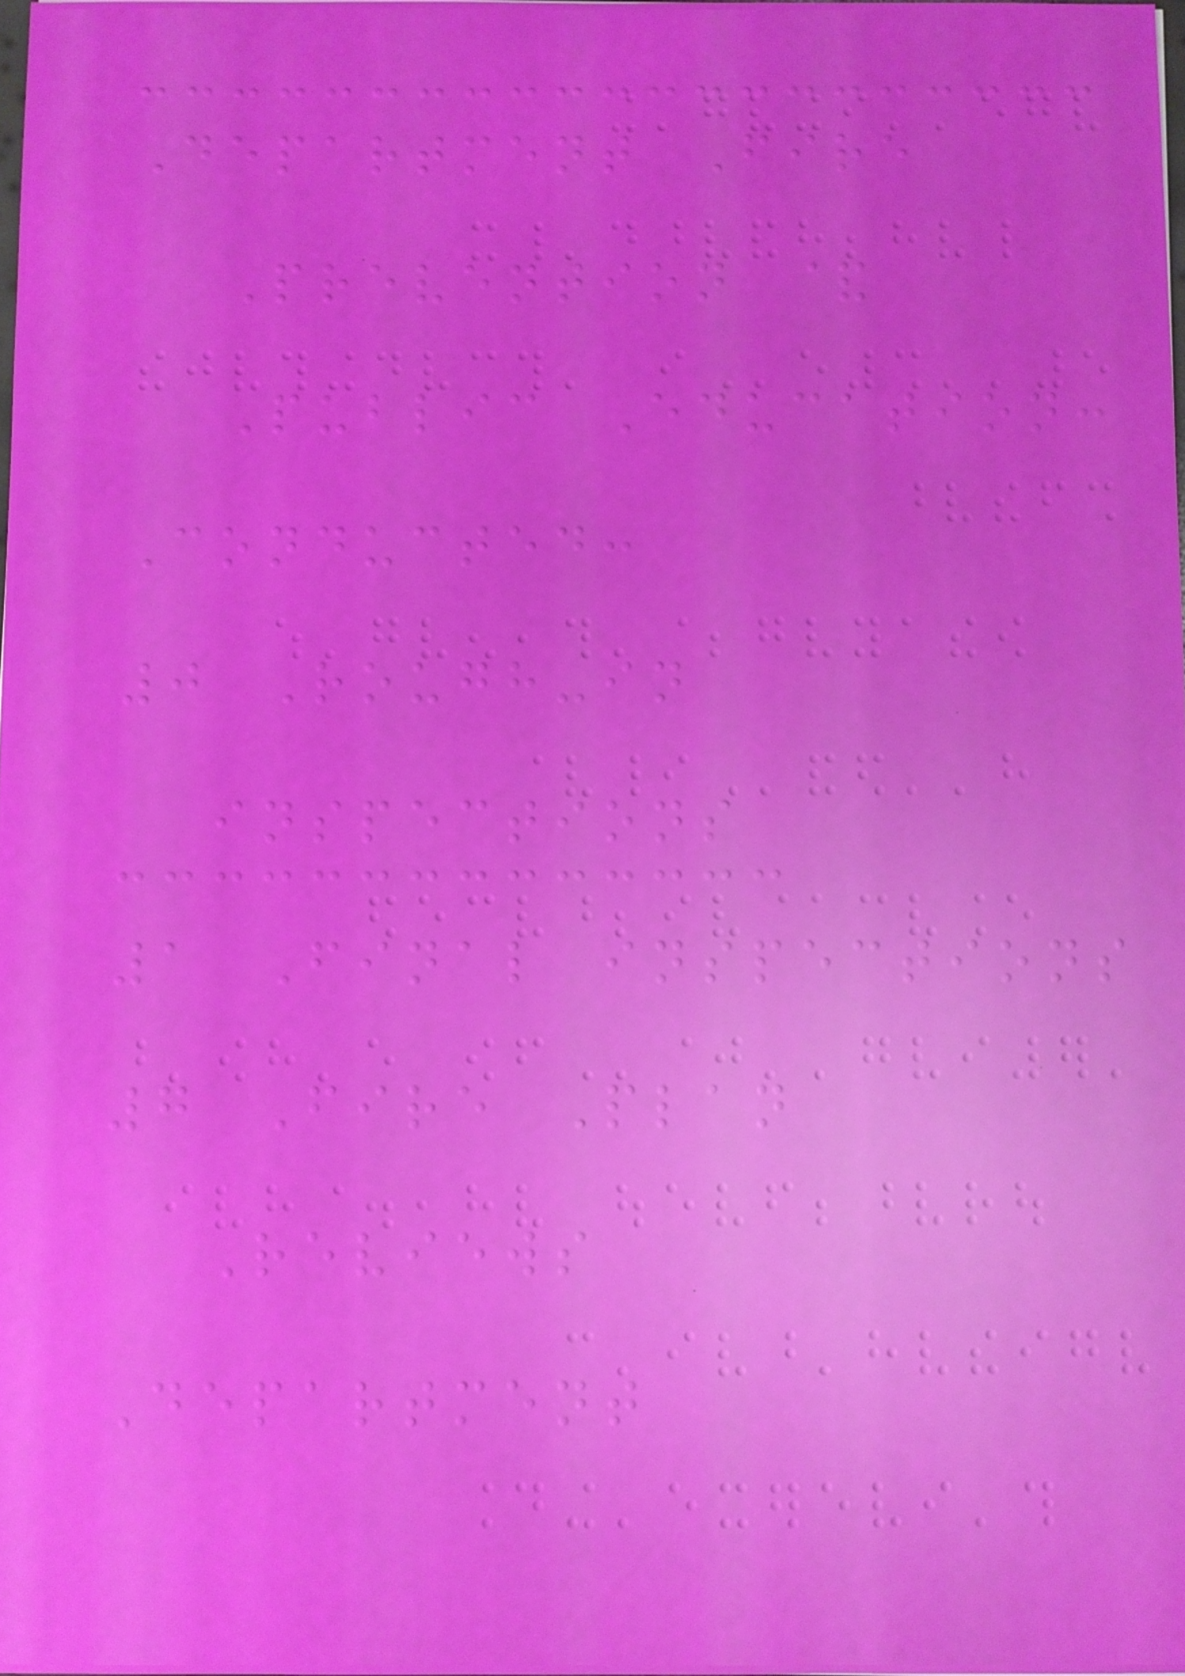Department Fire
Prevention &
Public Education:
Conducted:
0 Rough-in
inspections
1 Final inspections
7 Fire Plan
Reviews
Department
